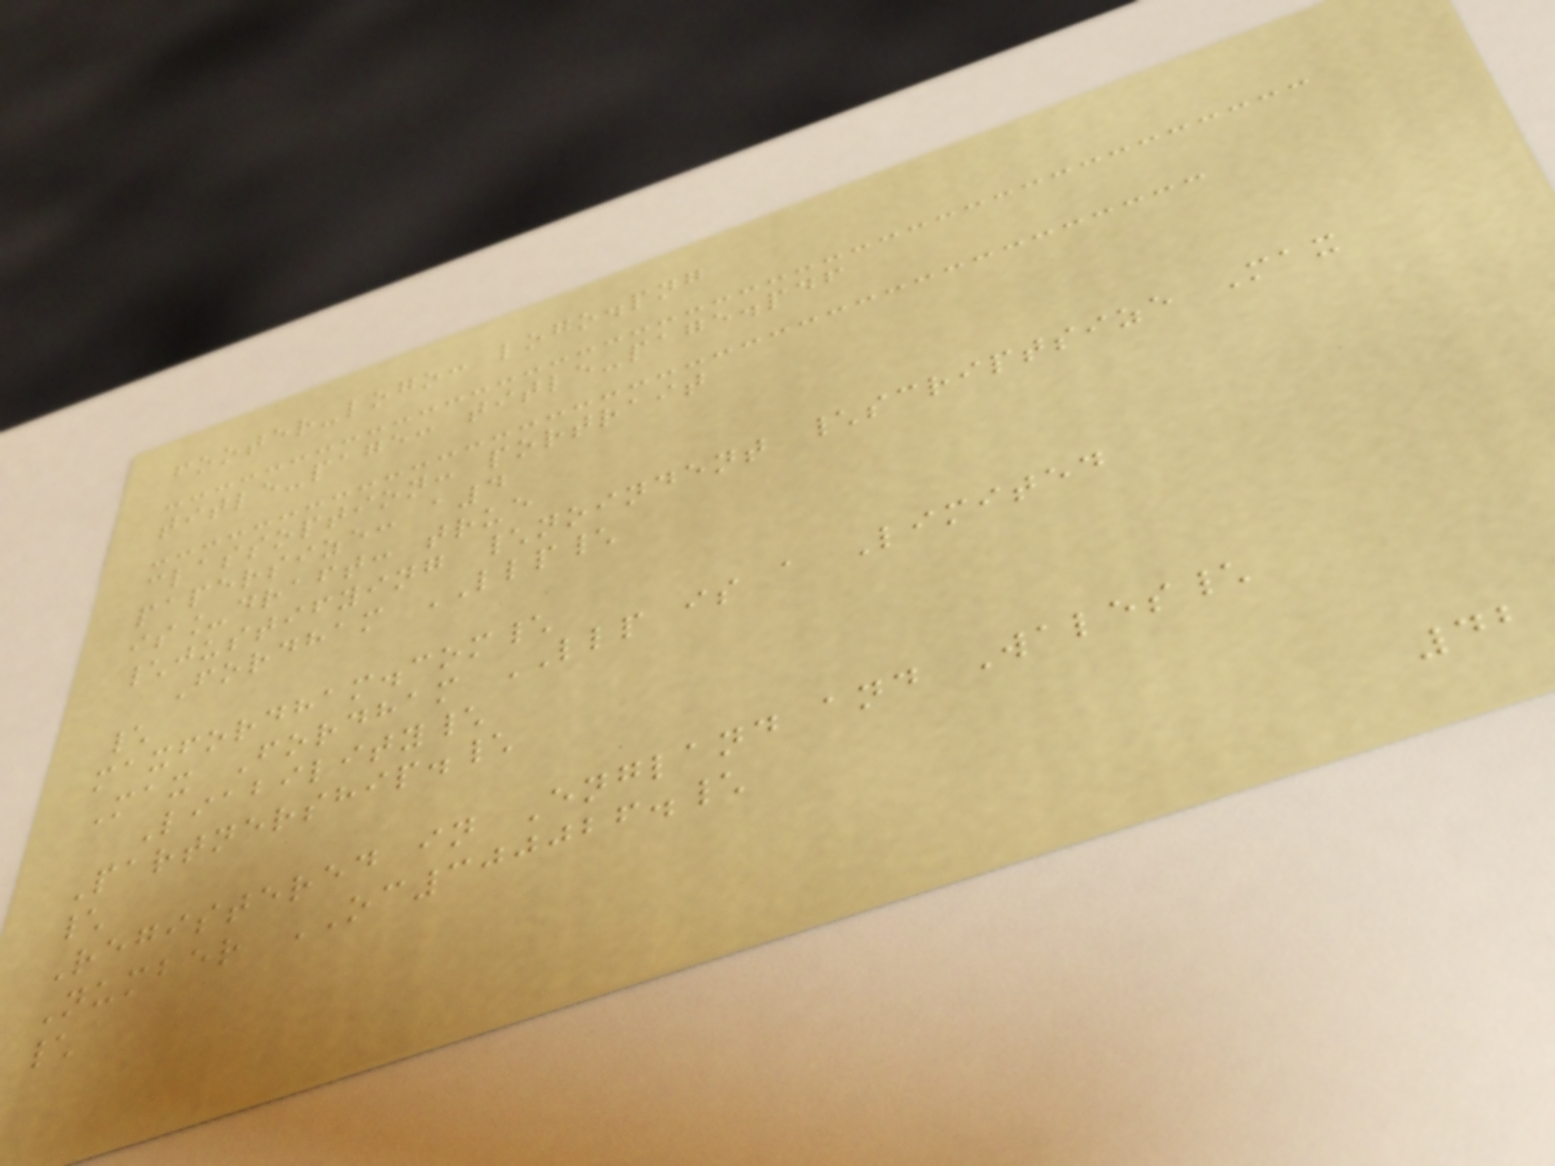footer-logo: logo.png
title-page: title-page.pdf
classoption: portrait
papersize: a4
is_draft: true
\justifying \noindent \scriptsize Max
Fordham LLP\
\
maxfordham.com\
Max Fordham LLP is a Limited
Liability\
Partnership.\
\
Registered in England and Wales\
Number OC300026.\
\
42
